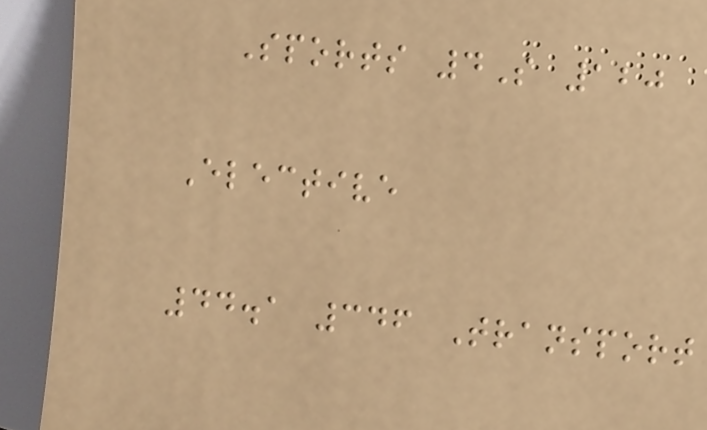Sports 4S 120
Elective
44.1 346 Transport
